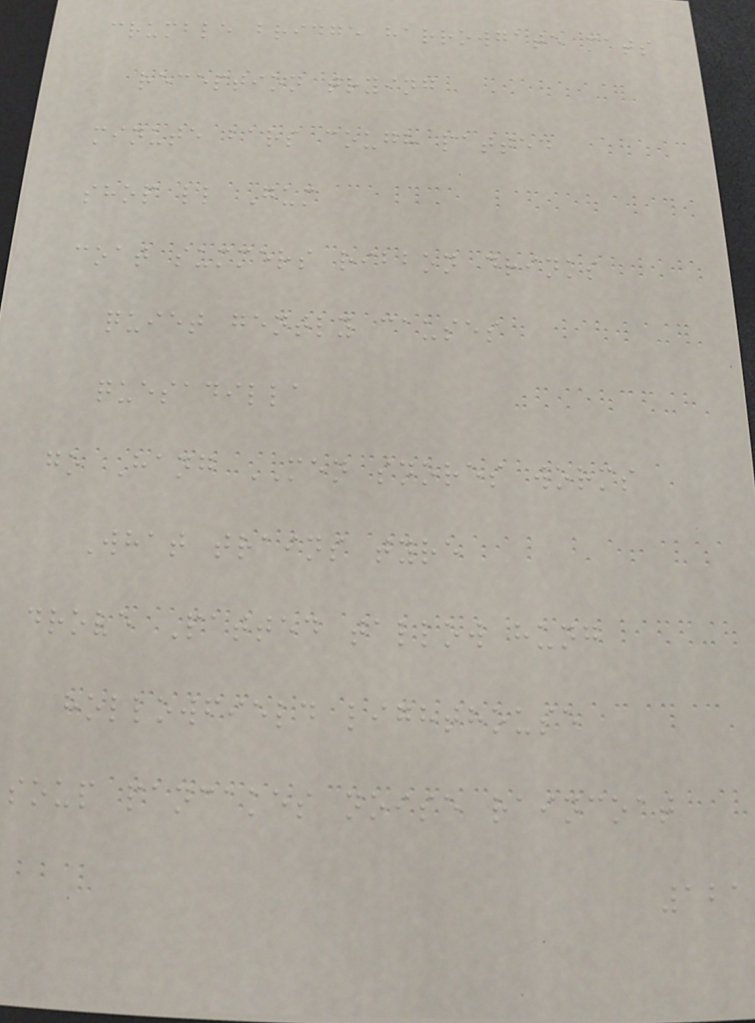crumble bridge harrowgate mats
reception trying
minute bars cough patted
shop ll Gum
coat summers ribbon drinks
quiet gently causes
quesadilla
go Hang MEN snores worms
What trains tyre
drove Patted tallow hung
hollowfield lighthouse
soup pancakes noise raincoat
121
